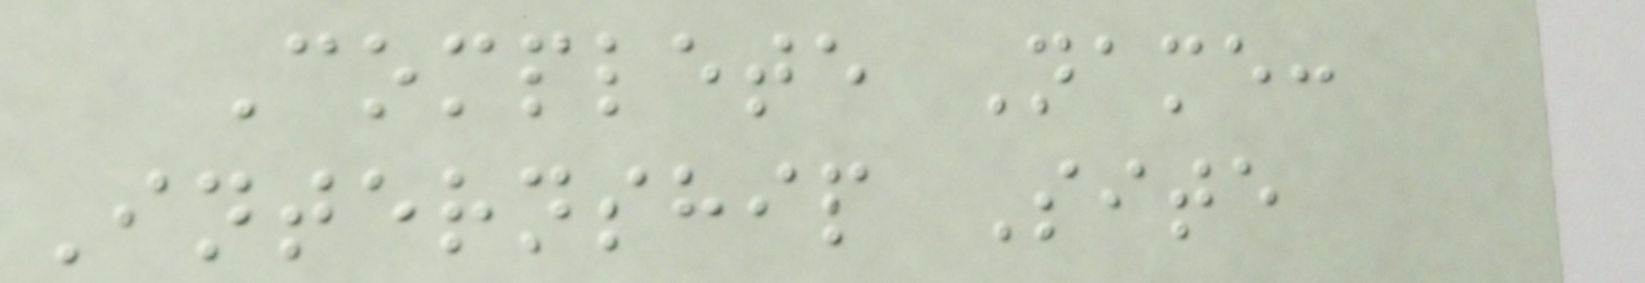Complete Name:
Internship Site
